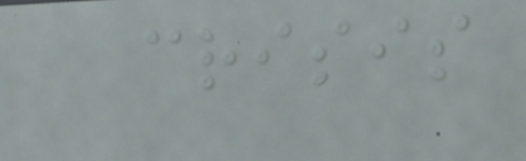crisis
